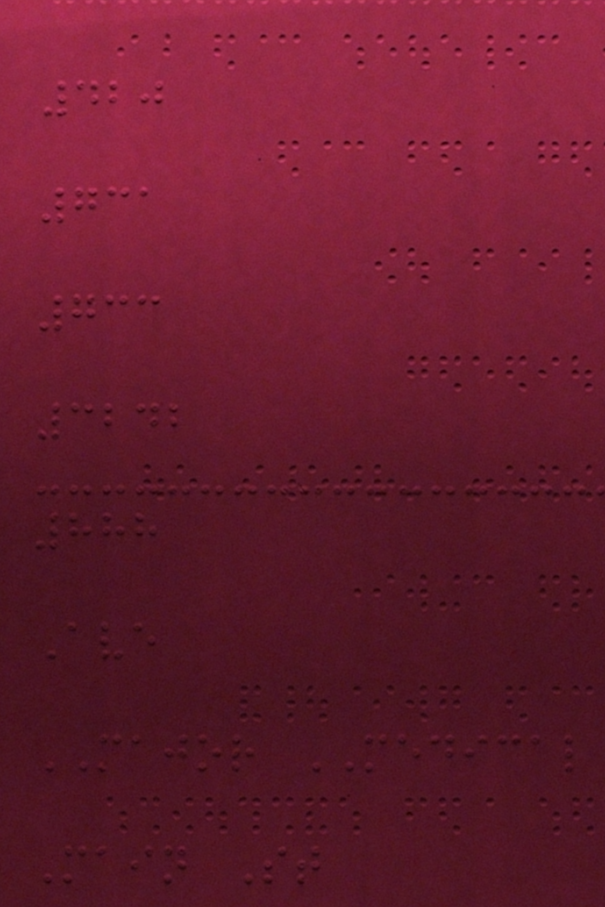420
731
733
3242
888
Ave
MAJOR MEDICAL
Main St
